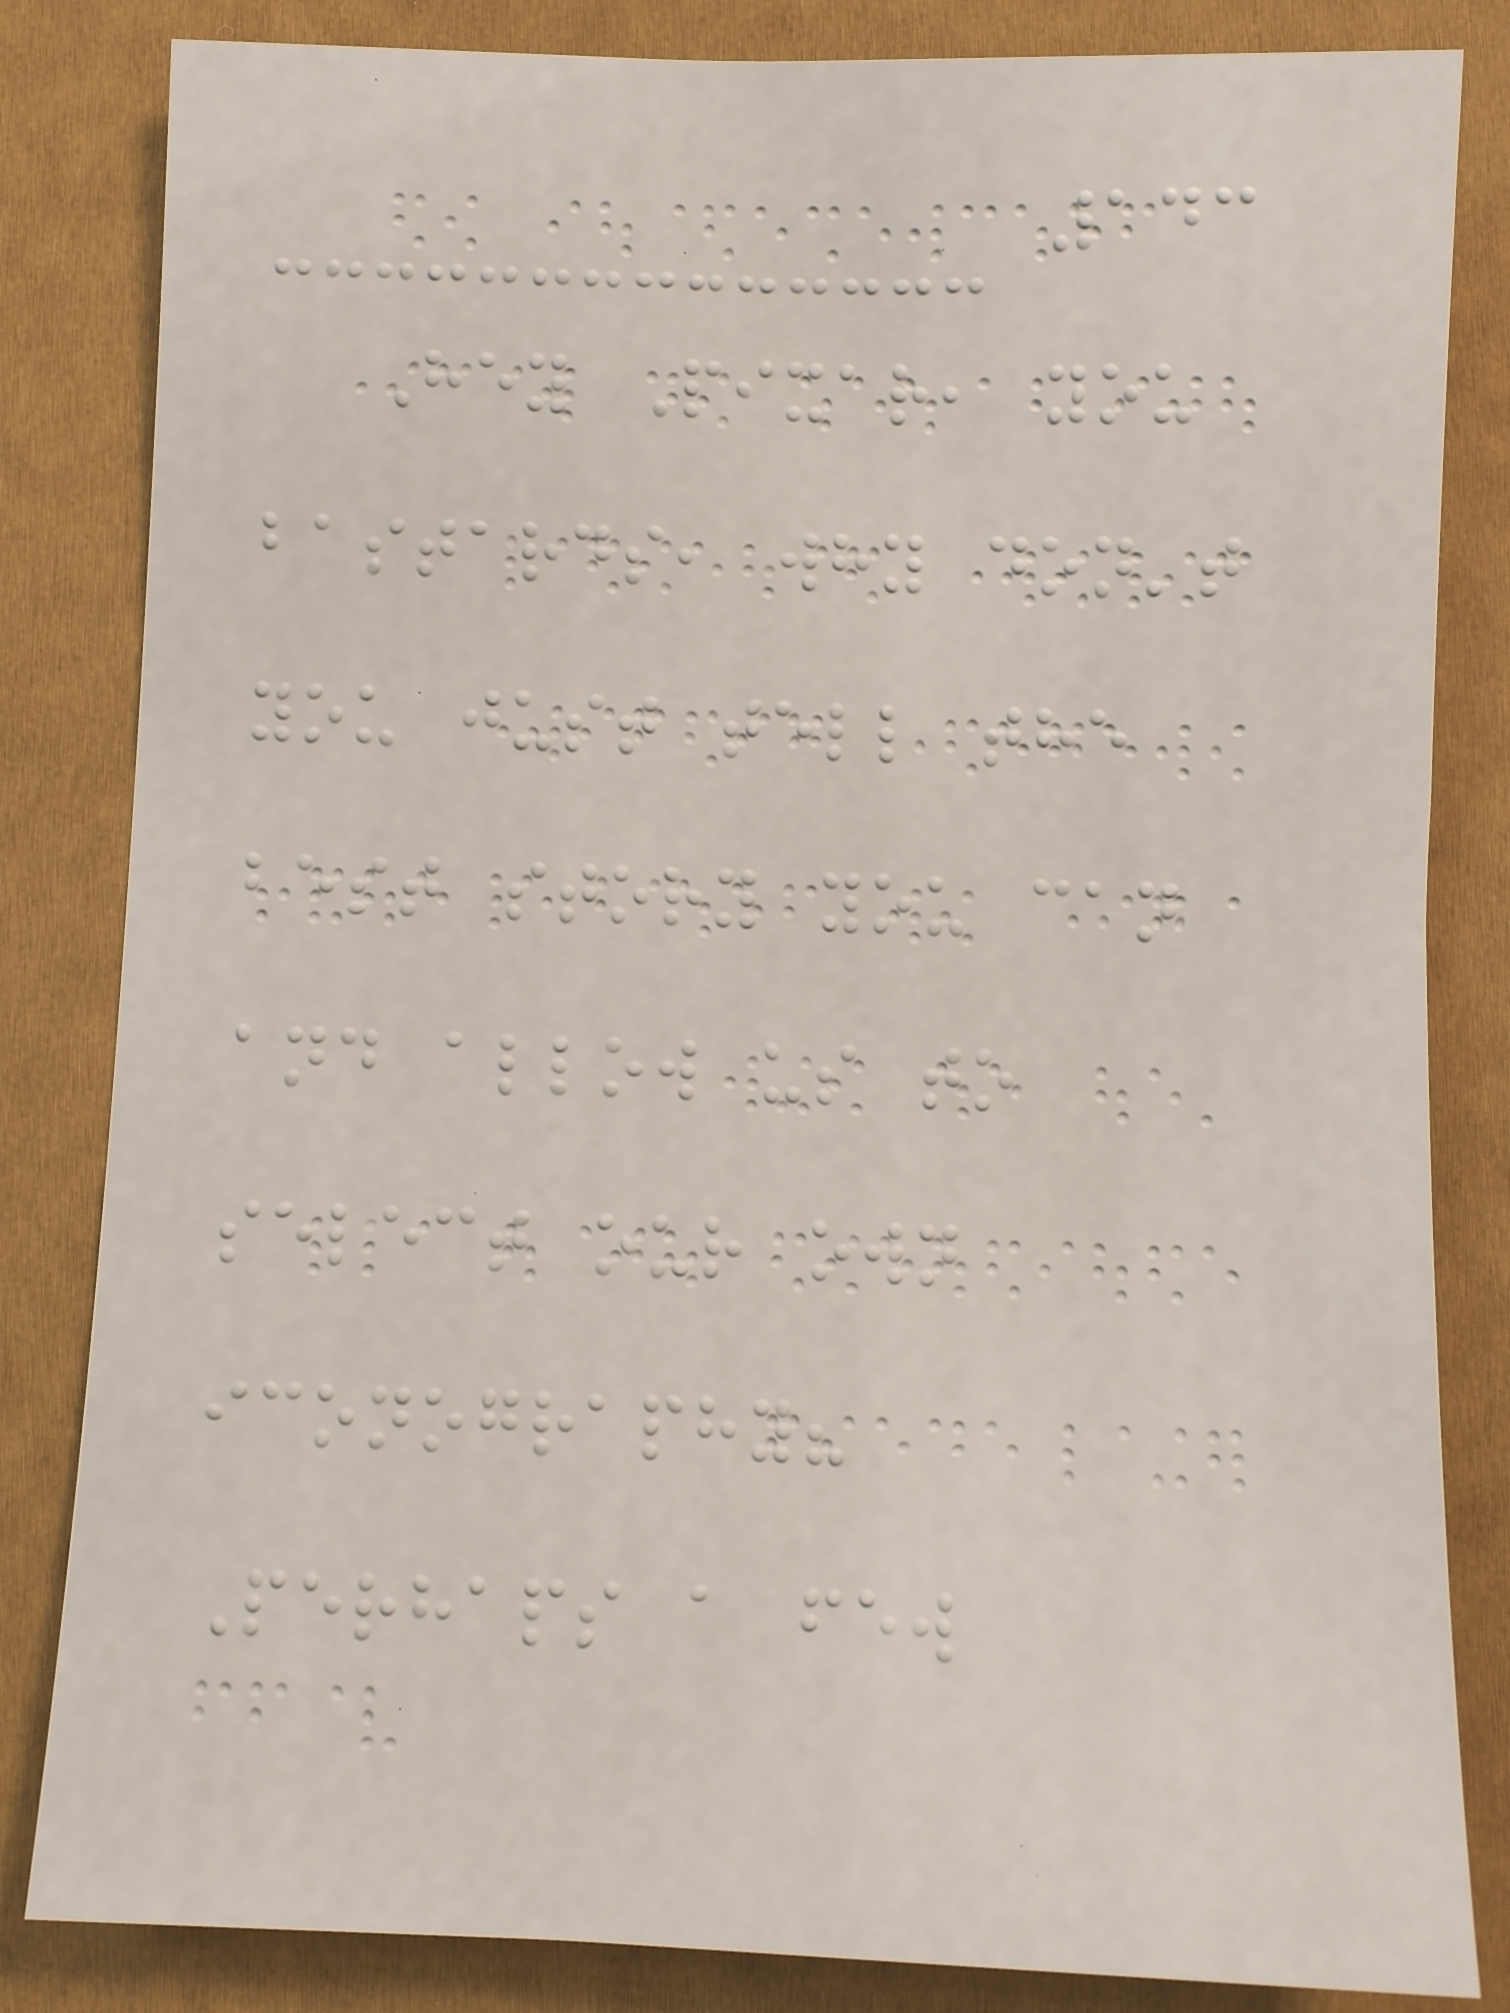143
Hey Pixar, you
bastards, why don't
you just tell the
best story you can
and allow us to
select our own
iconography?
Perhaps a few
